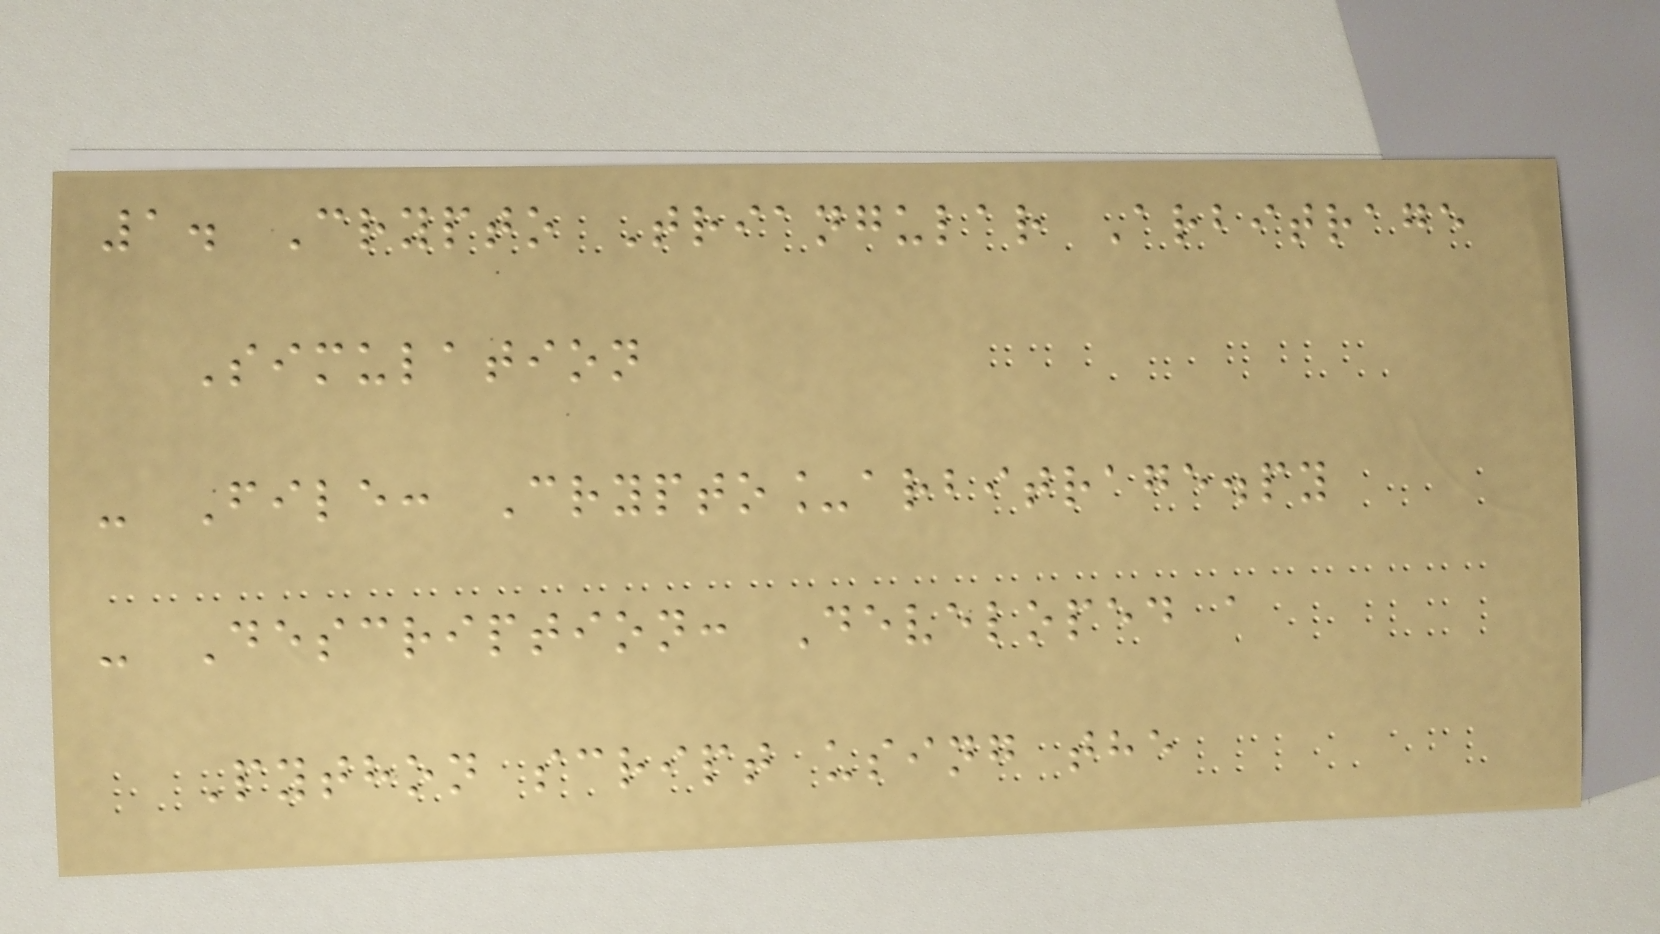1. Crypto Triangular Arbitrage
Simulation
- File: Crypto_arbitrage.py
- Description: Developed a
Python script using the
